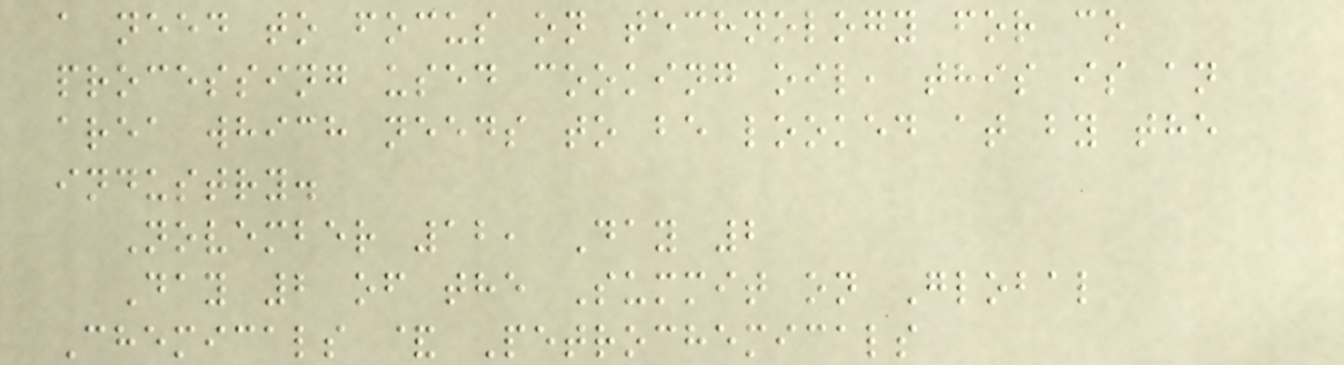a need to focus on technology for co
processing used cooking oil, this is an
area which needs to be looked at by the
industry.
November 12, Day 2
Day 2 of the Summit on Global
Chemicals & Petrochemicals
